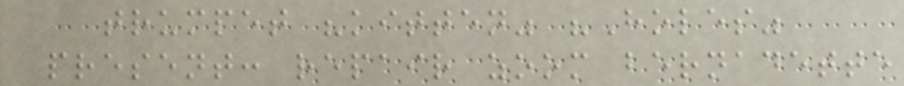trumpet "kitten" "Holes"
present: repair zoom bernadette
